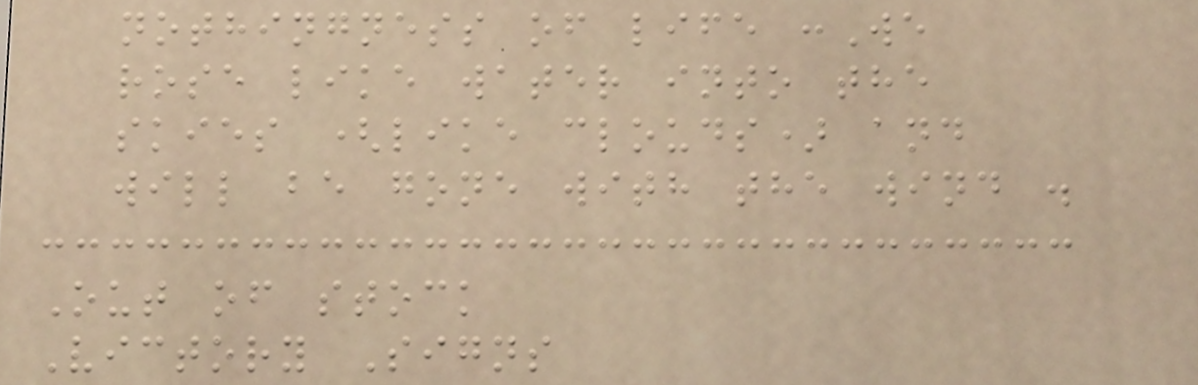nothingness of life :We
rose like water into the
skies (like clouds) and
will be gone with the wind .
Out of stock
Victory Signs
